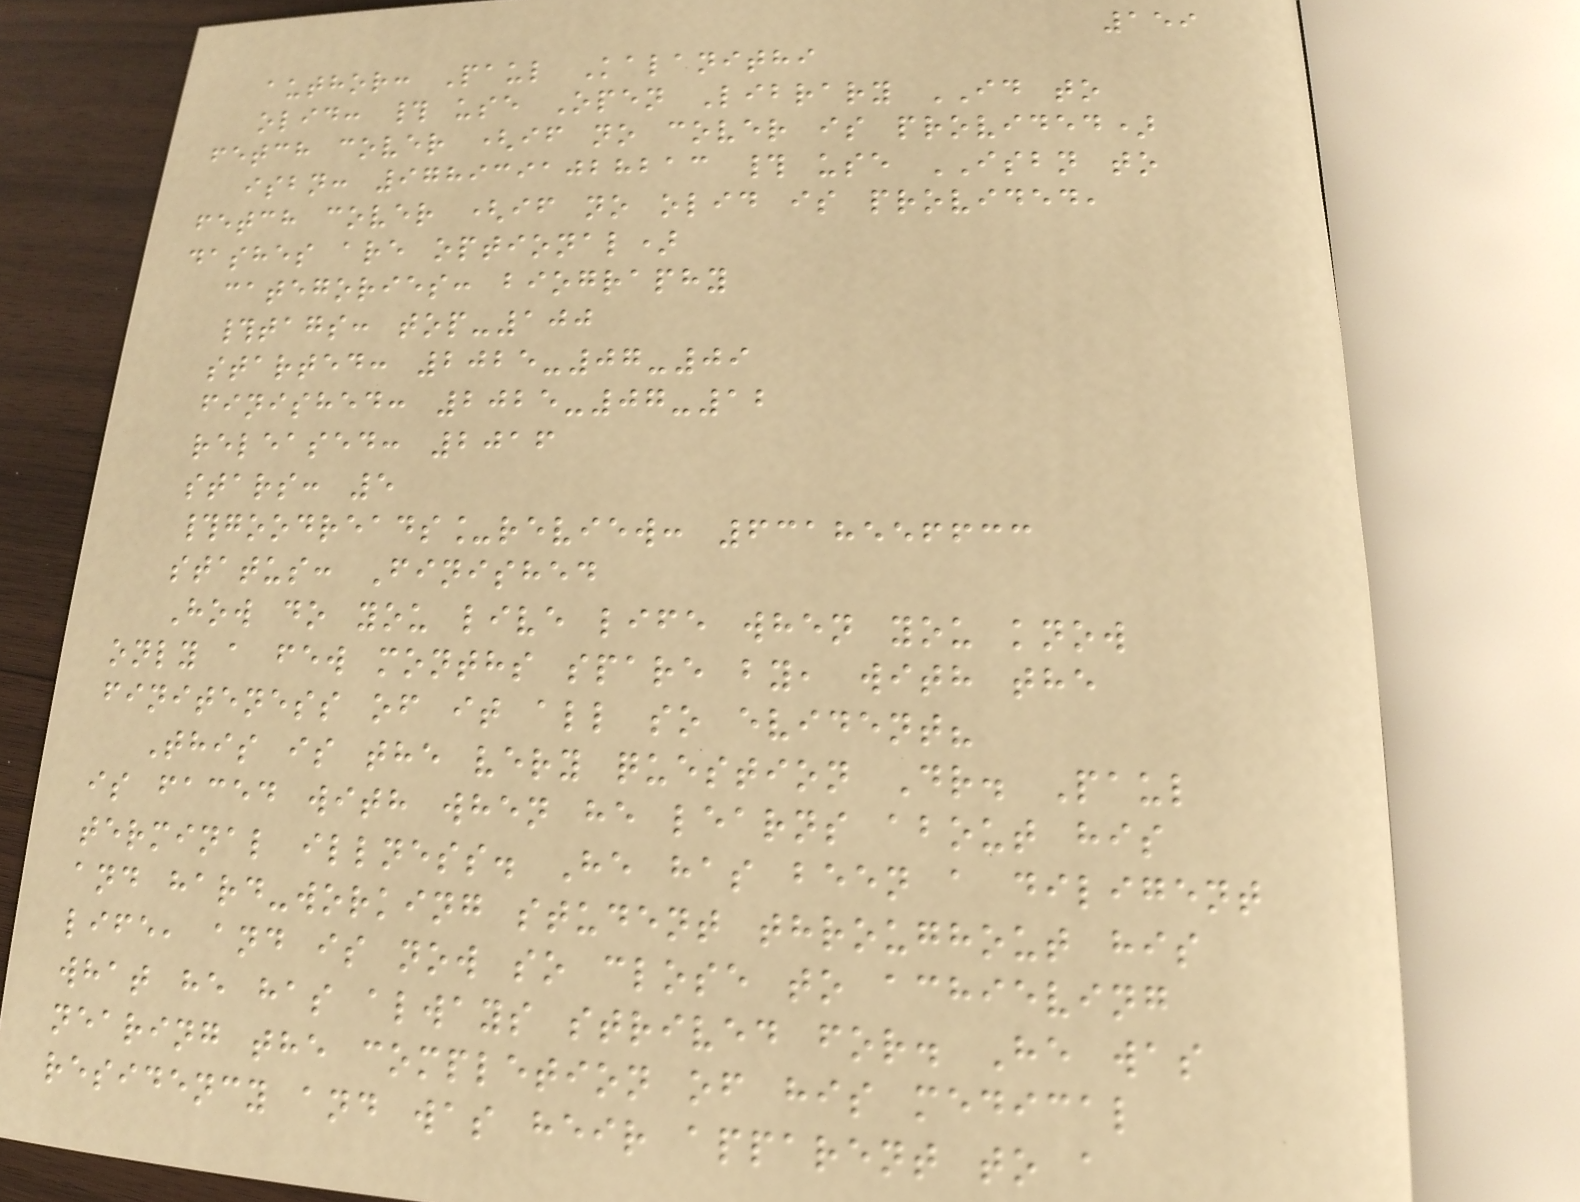159
author: Paul Kalanithi
olid: # use Open Library ID to
fetch cover (if no cover is provided)
isbn: 9789391028213 # use ISBN to
fetch cover (if no olid is provided,
dashes are optional)
categories: biography
#tags: top-100
started: 2025-07-09
finished: 2025-07-12
released: 2016
stars: 5
#goodreads_review: 6318556633
status: Finished
How do you live life when you know
only a few months spare by, with the
finiteness of it all so evident?
This is the very question Dr. Paul
is faced with when he learns about his
terminal illness. He has been a diligent
and hard-working student throughout his
life, and is now so close to achieving
what he has always strived for. He was
nearing the completion of his medical
residency and was heir apparent to a
